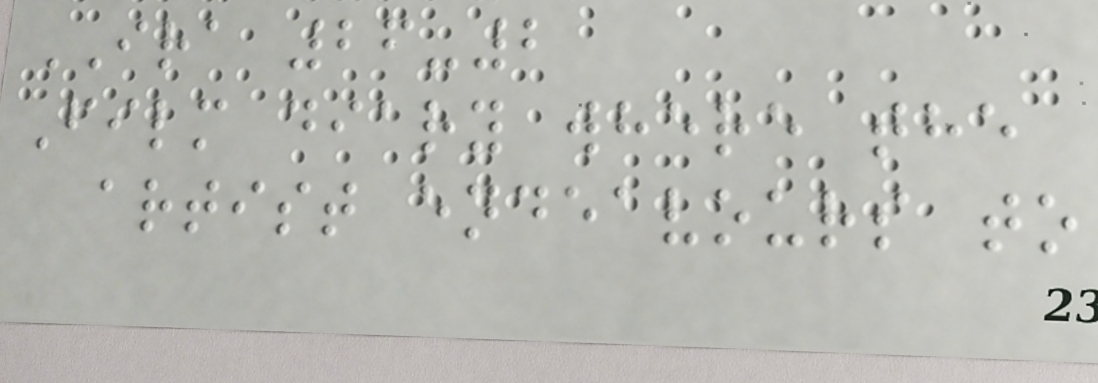IRA 26-2
Film diary where the
artist endeavours to
